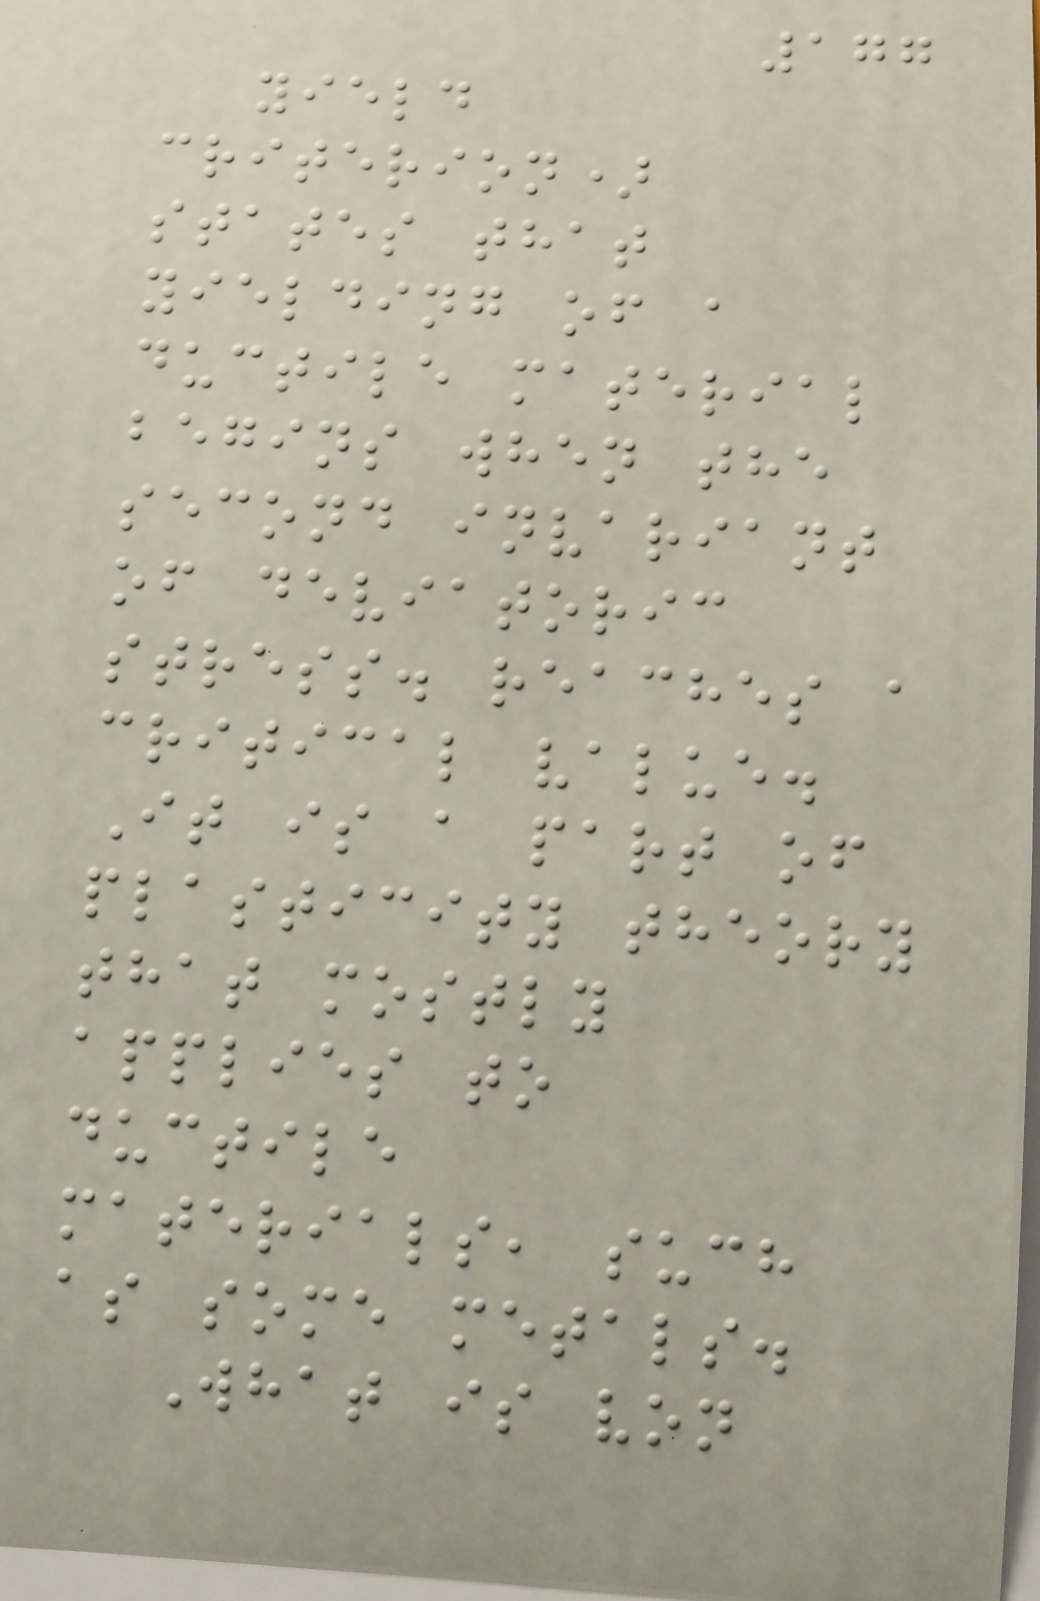177
yield
criterion)
states that
yielding of a
ductile material
begins when the
second invariant
of deviatoric
stress. reaches a
critical value.
It is a part of
plasticity theory
that mostly
applies to
ductile
materials, such
as some metals.
What is von
